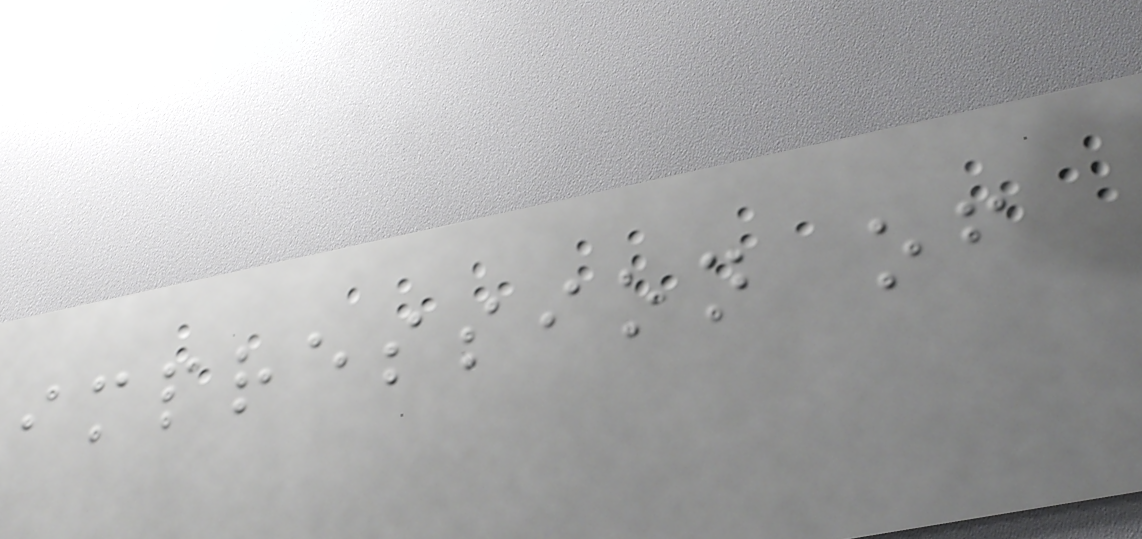impression of
